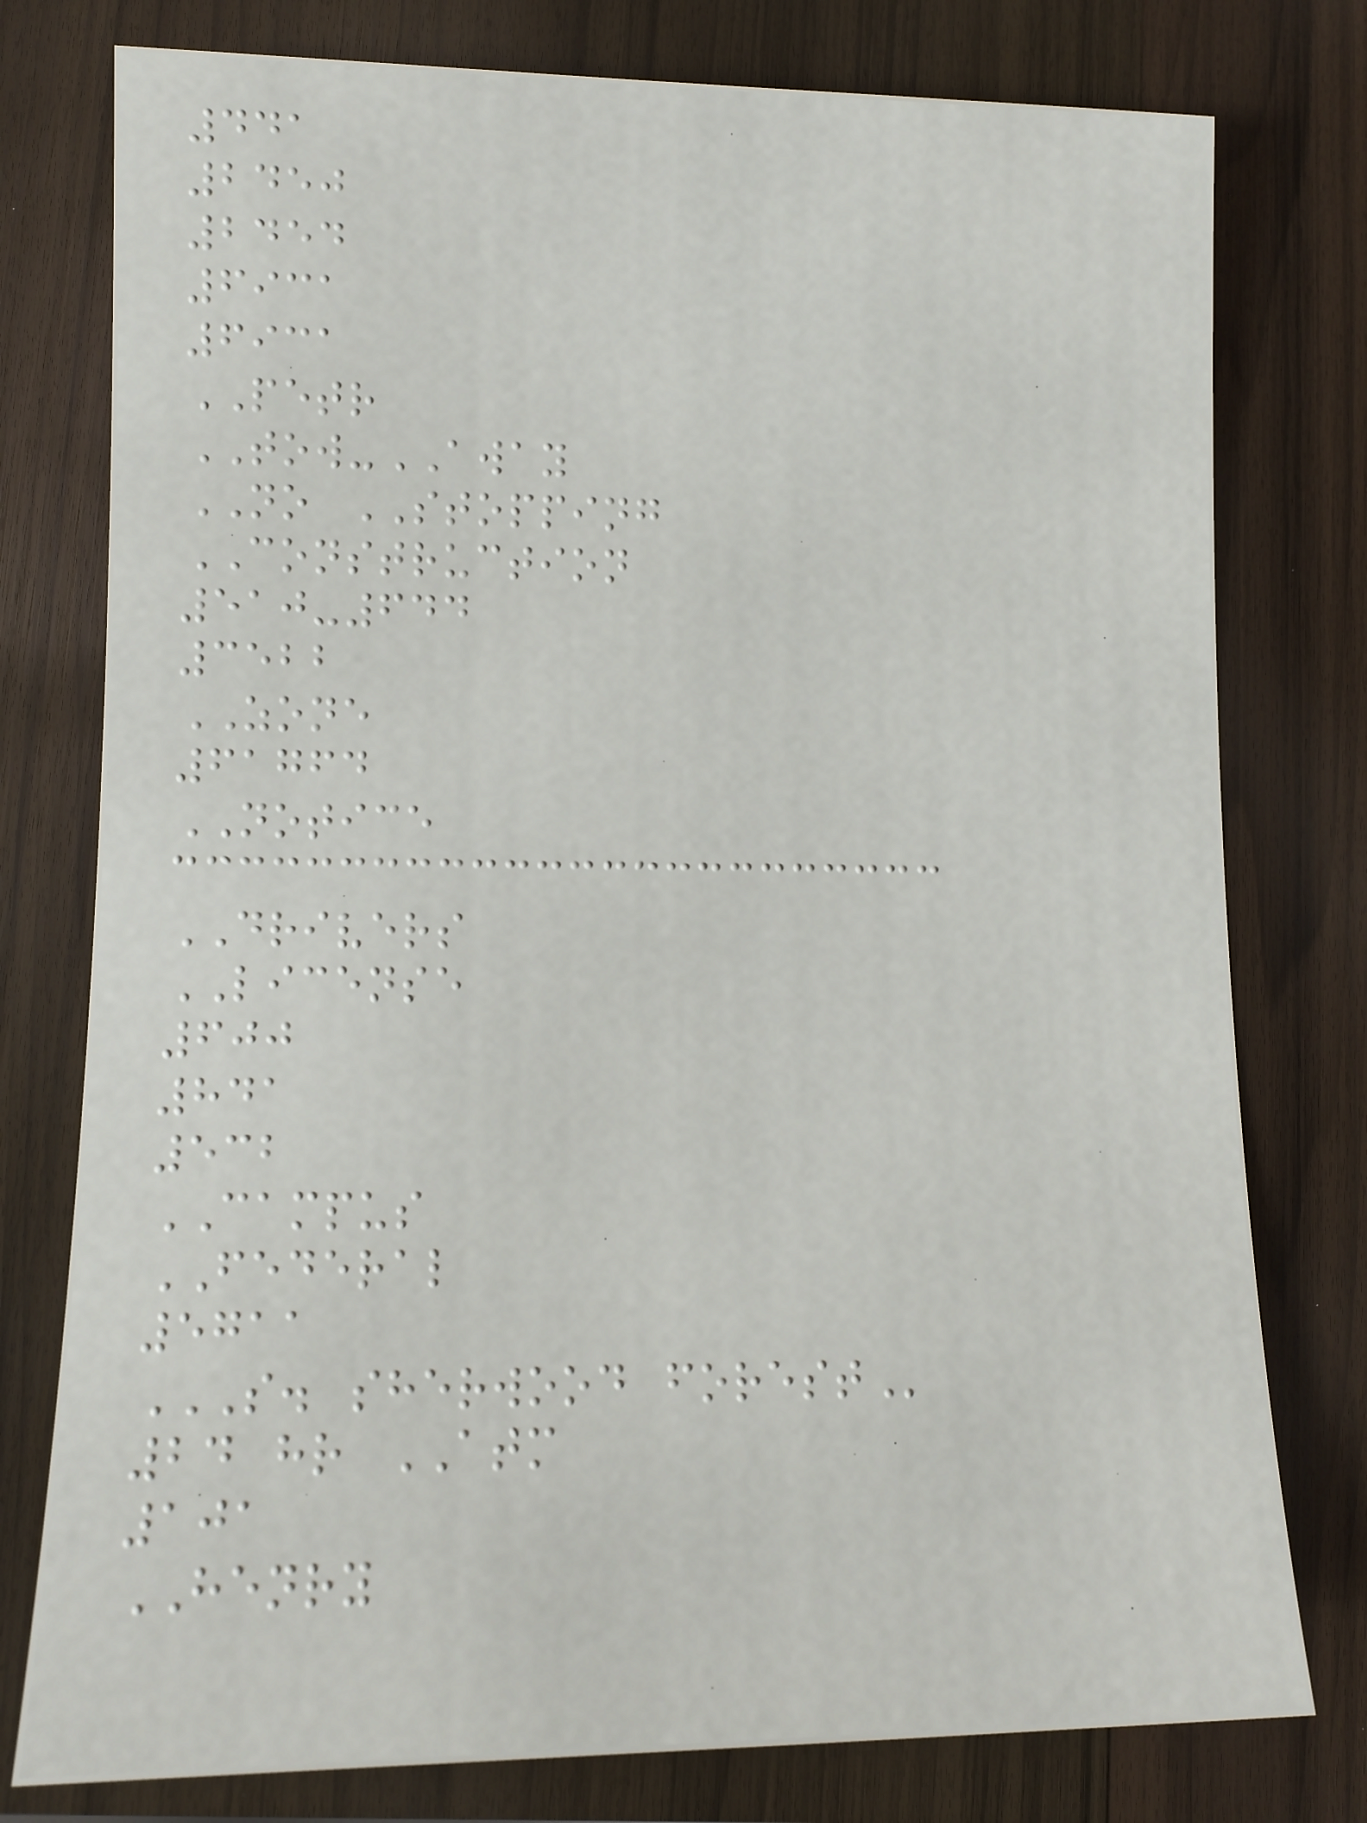441
2450
2454
6931
6931
PETR
TOW-AWAY
NO STOPPING
CONSTRUCTION
510-644
3522
ZONE
61764
NOTICE
DRIVERS
LICENSE
600
841
532
CAMPUS
FEDERAL
5711
S. SHERWOOD FOREST
24 hr ATM
101
HENRY
